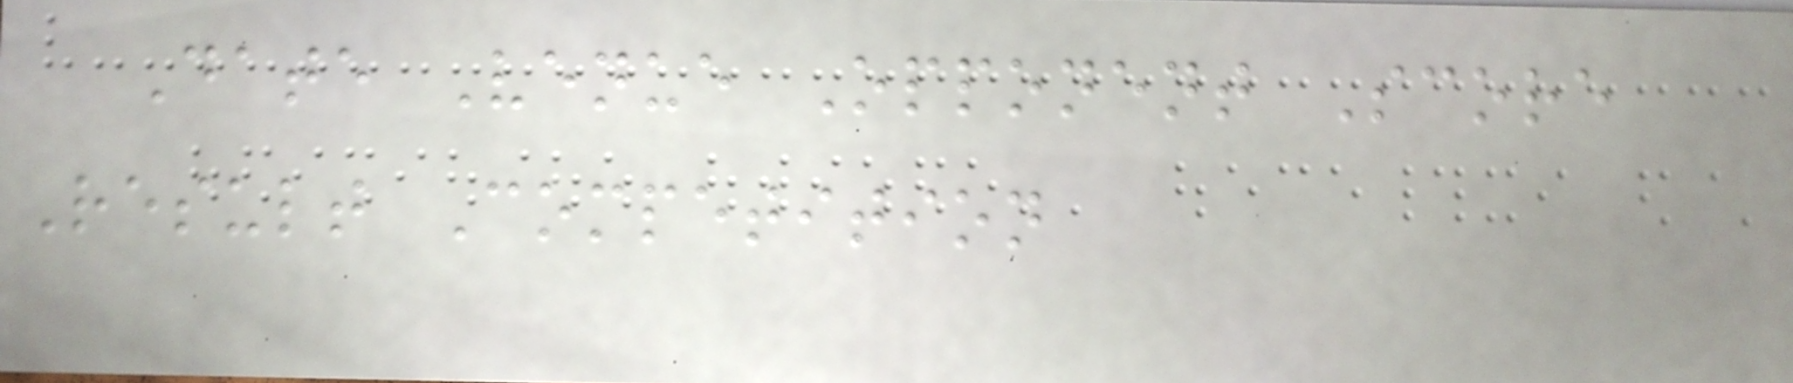Date Venue Opponent Score
Result Competition
